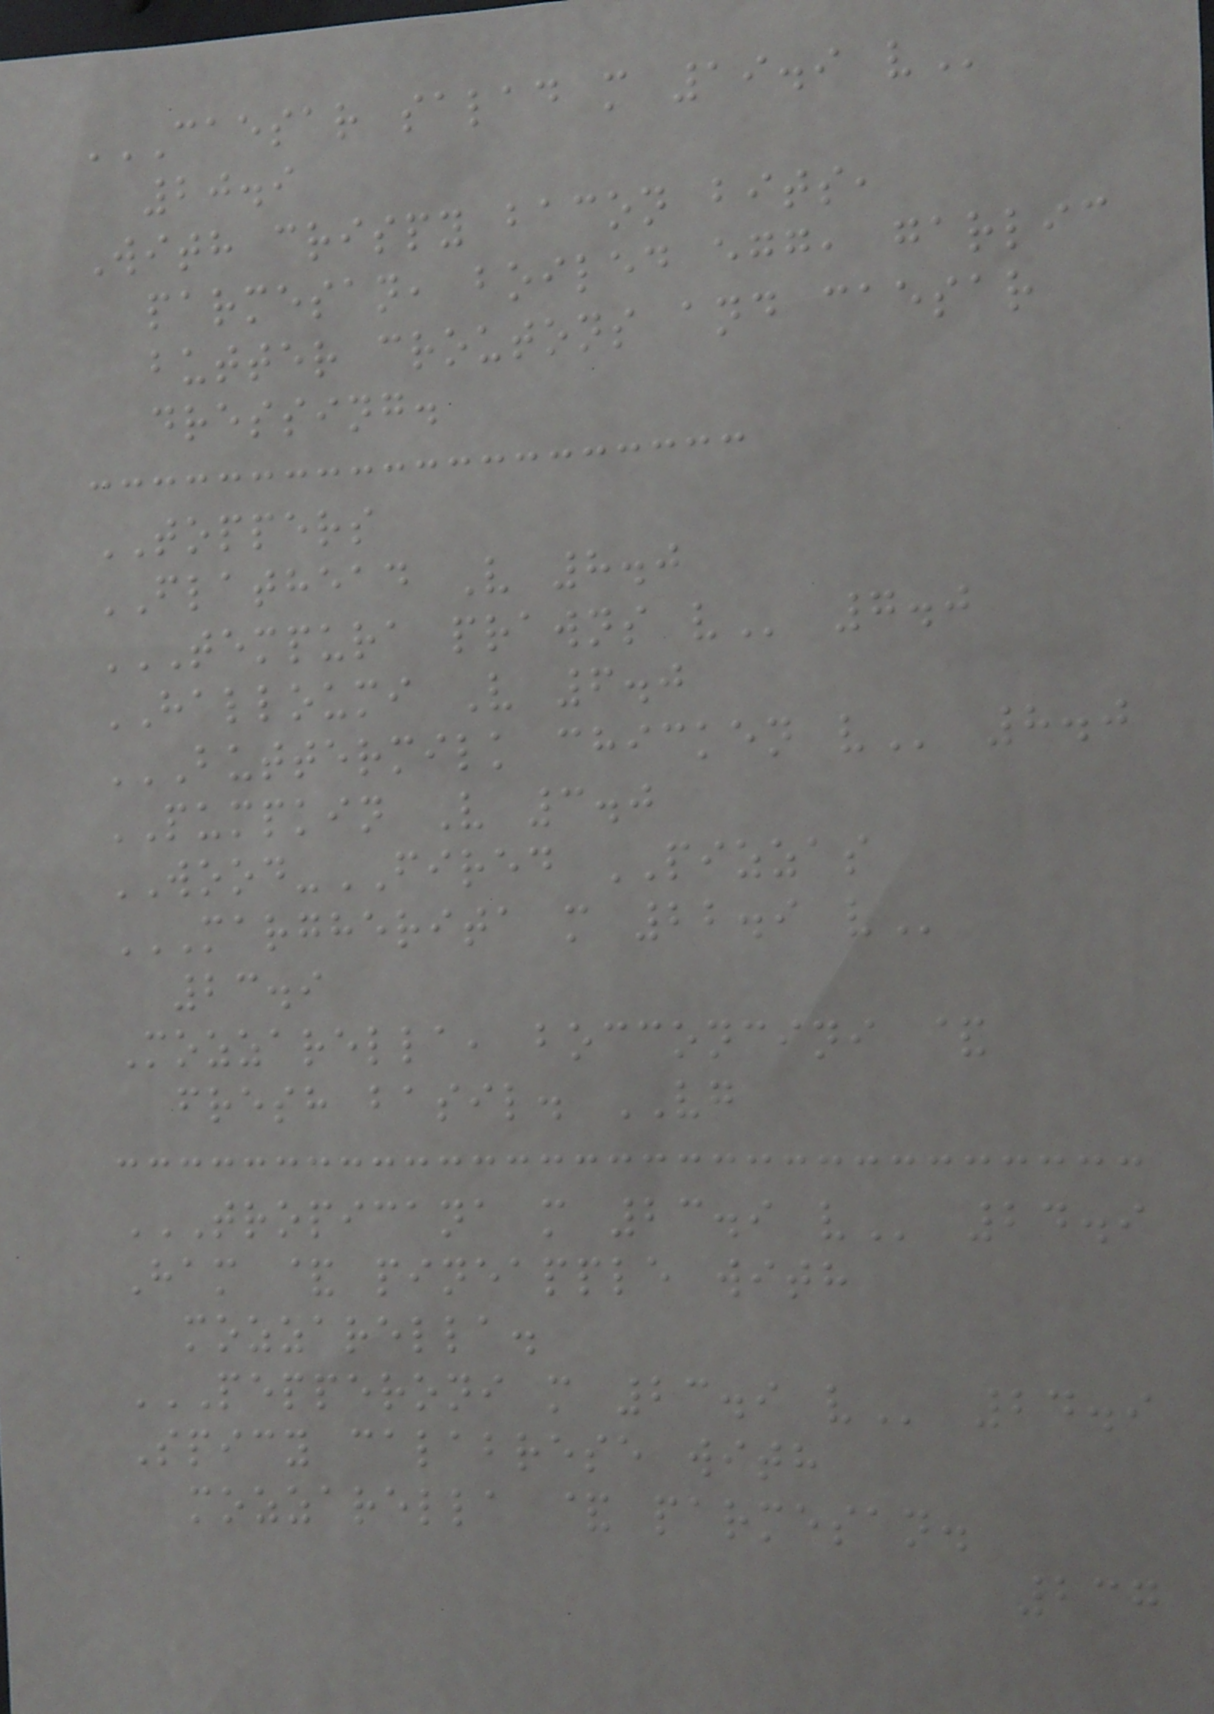CAESAR SALAD M 19.9 V
20.9
With crispy bacon bits,
parmesan, boiled egg, garlic
butter croutons and caesar
dressing.
TOPPERS
FLATHEAD V 8.0
TEMPURA PRAWNS V 7.0
HALLOUMI V 6.0
BUTTERMILK CHICKEN V 8.0
PUMPKIN V 3.0
WOOD-FIRED PIZZAS
MARGHERITA M 22.9 V
23.9
Mozzarella, bocconcini &
fresh basil. VG
TROPICANA M 23.9 V 24.9
Ham & pineapple with
mozzarella.
PEPPERONI M 23.9 V 24.9
Spicy calabrese with
mozzarella & parmesan.
237
